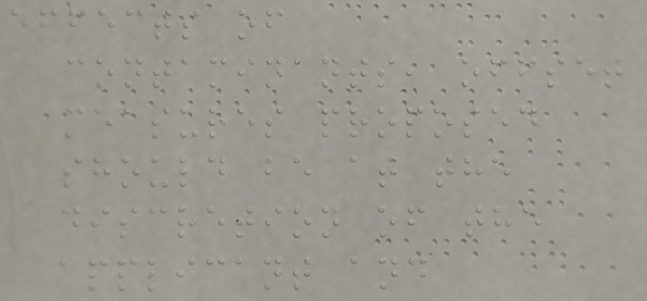effects of
contaminants, offset
measures proposed
should be at the
discretion of the
applicant and
